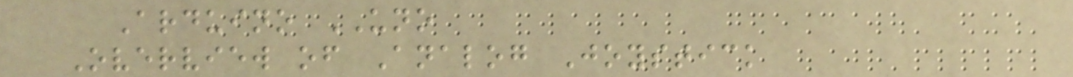Arduino UNO
Overview of Analog Joystick
